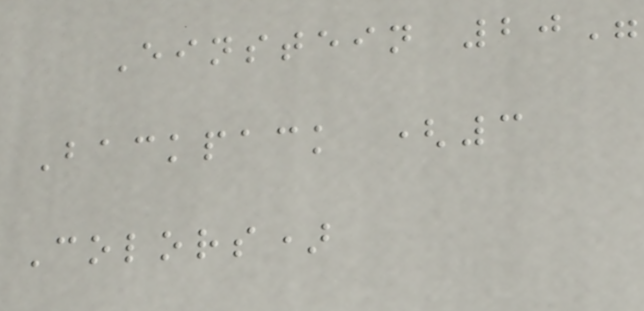Einstein 20"
Backpack (3
Colors)
